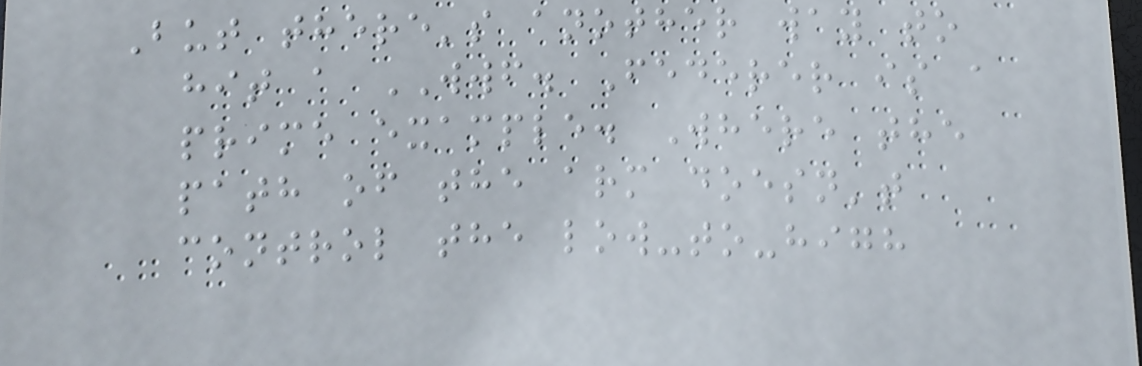But there's another way to
hit a WWF. Federer is a
prime example. Where the
path of the arm doesn't
control the low-to-high
